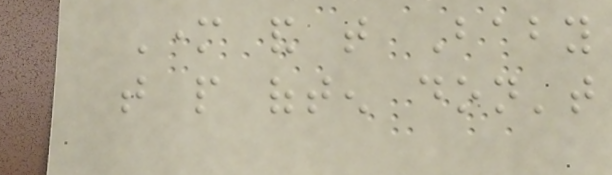Mother and that Baby
that people often don't
